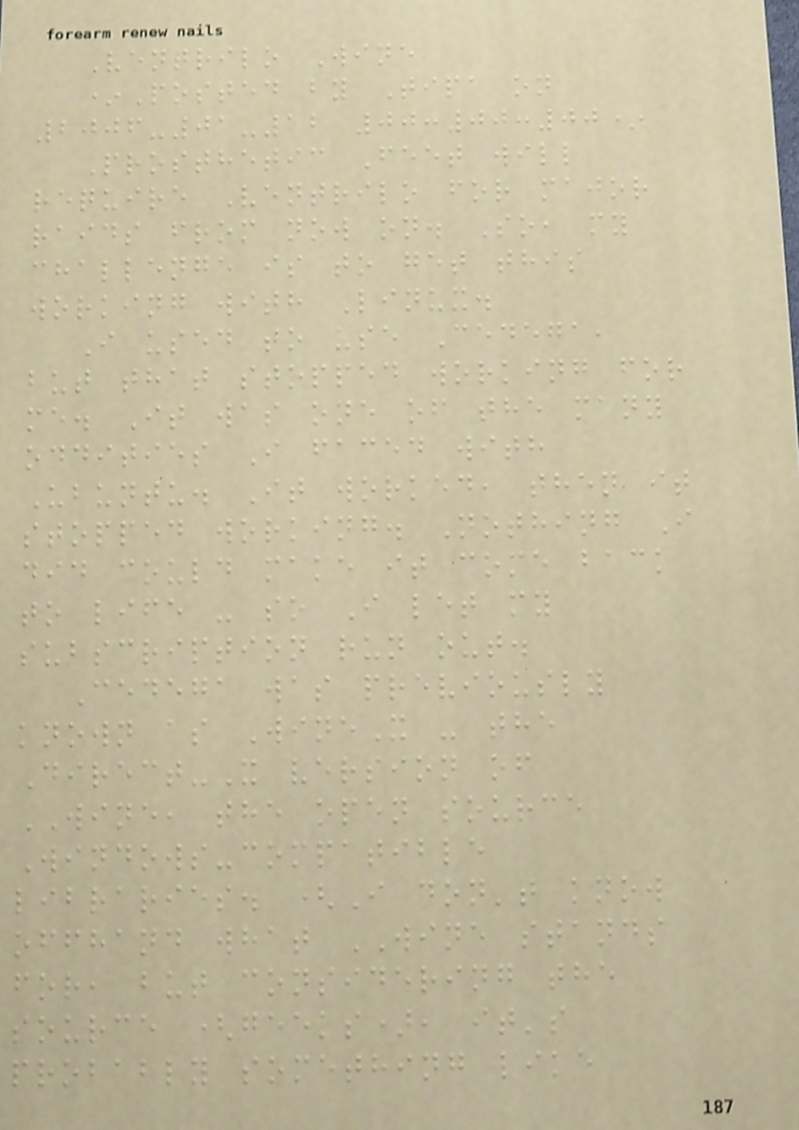Ventrilo Wine
*Posted by Tipa on
2006-01-12 00:00:00*
Prosthetic Feet will
require Ventrilo for major
raids from now on. So, my
challenge is to get this
working with Linux.
I used to use Cedega,
but that stopped working for
me. It was one of the many
oddities I faced with
Ubuntu. It worked, then it
stopped working. Nothing I
did could make it come back
to life - so I let my
subscription run out.
Cedega was previously
known as WineX - the
Direct-X version of
WINE, the open source
Windows-compatible
libraries. (I don't know
offhand what WINE stands
for, but considering the
source (geeks), it's
probably something like
